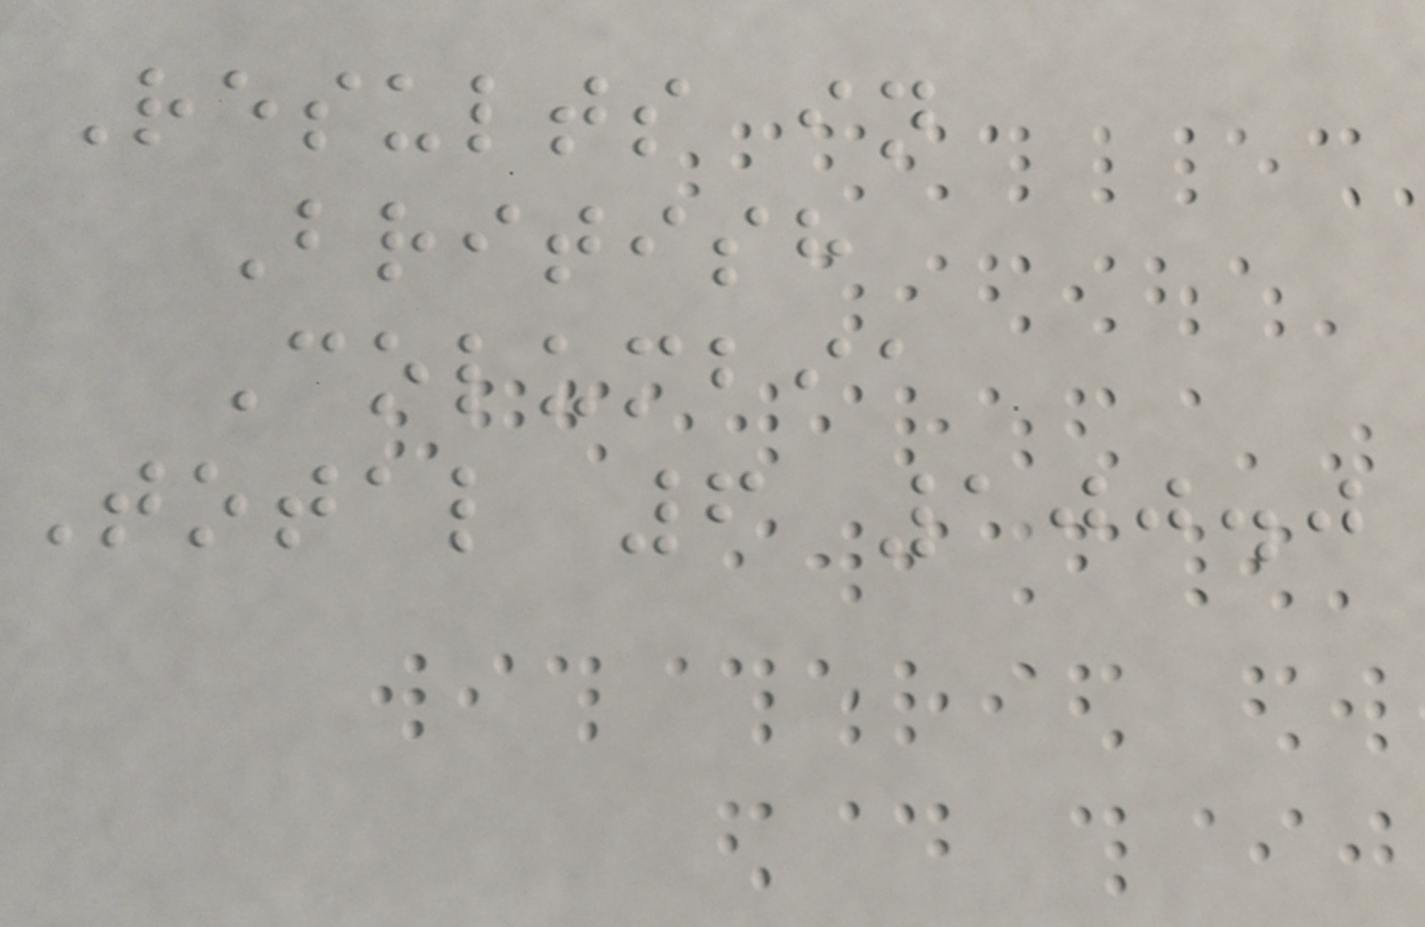Results in
British
Columbia
Total 6 100.0
